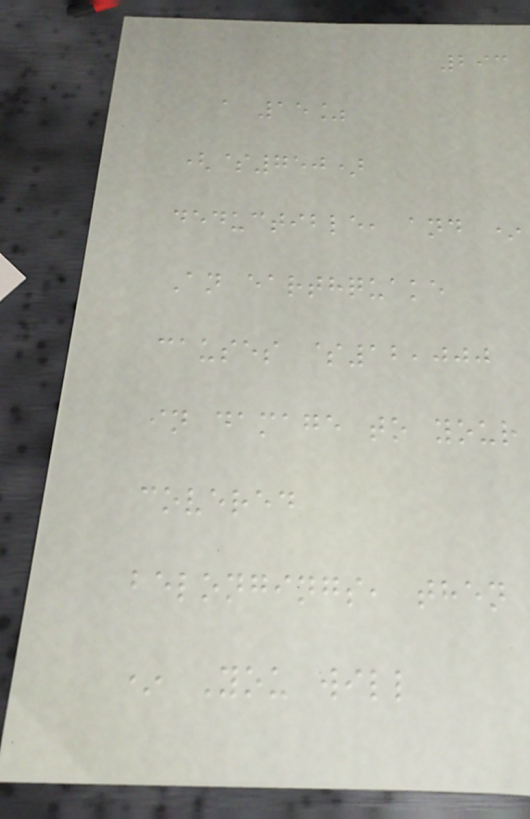293
a 15%
($750)
deductible, and *
An earthquake
causes $12,000
in damage to your
covered
belongings, then
* You will
